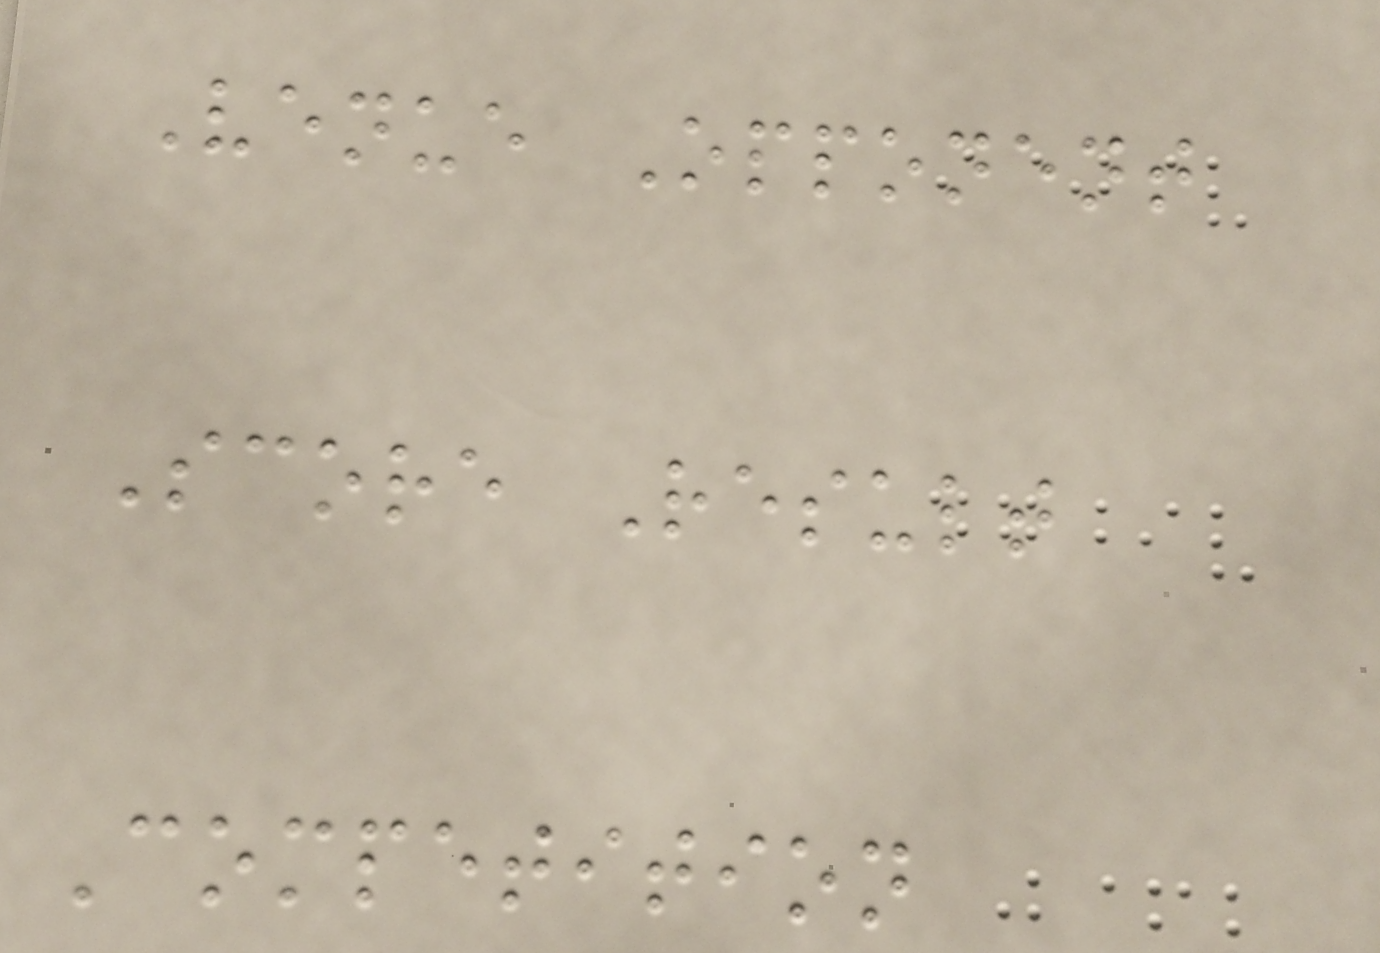Venue Opponent
Score Result
Competition
